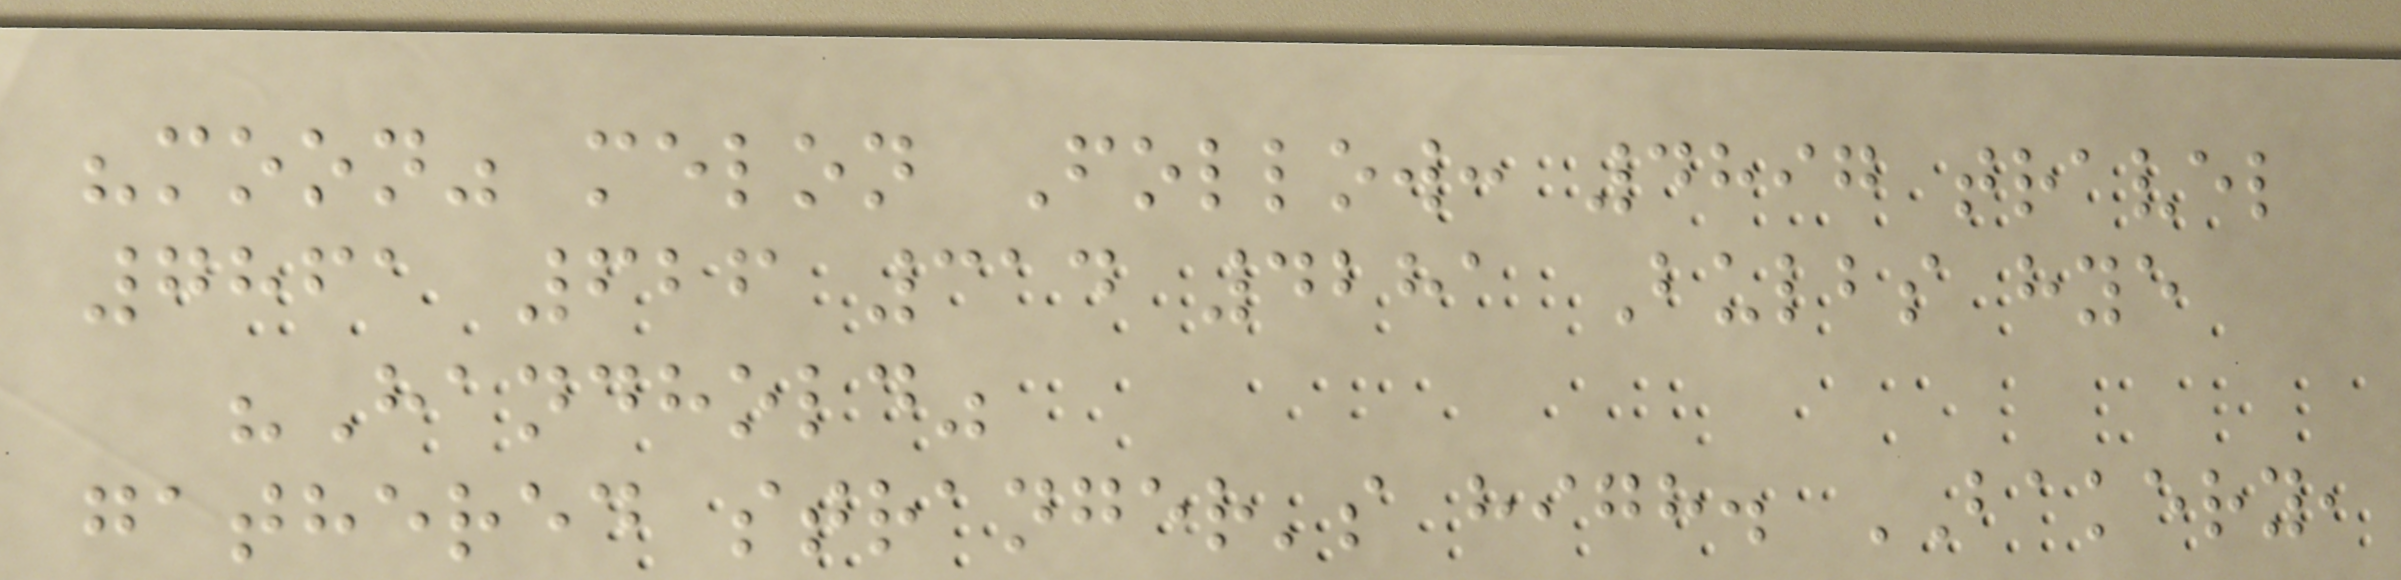"moon" melon Follow: 4897 travel
7861 626 314 4281 Bulbs hye
"Handhold"
gathered stranger's high. BAKERY,
